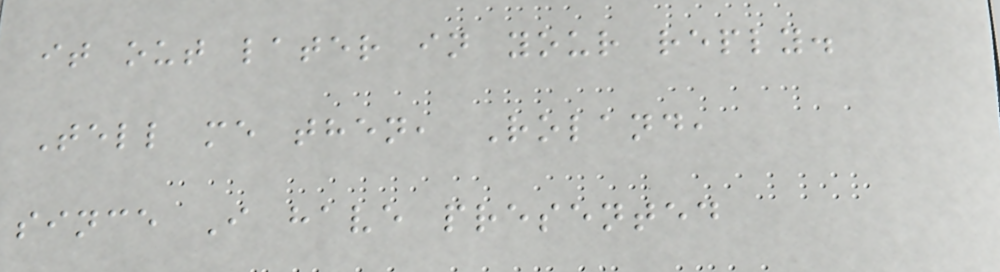it out later in your reply.
Tell me then, Roland,
since I have presented
